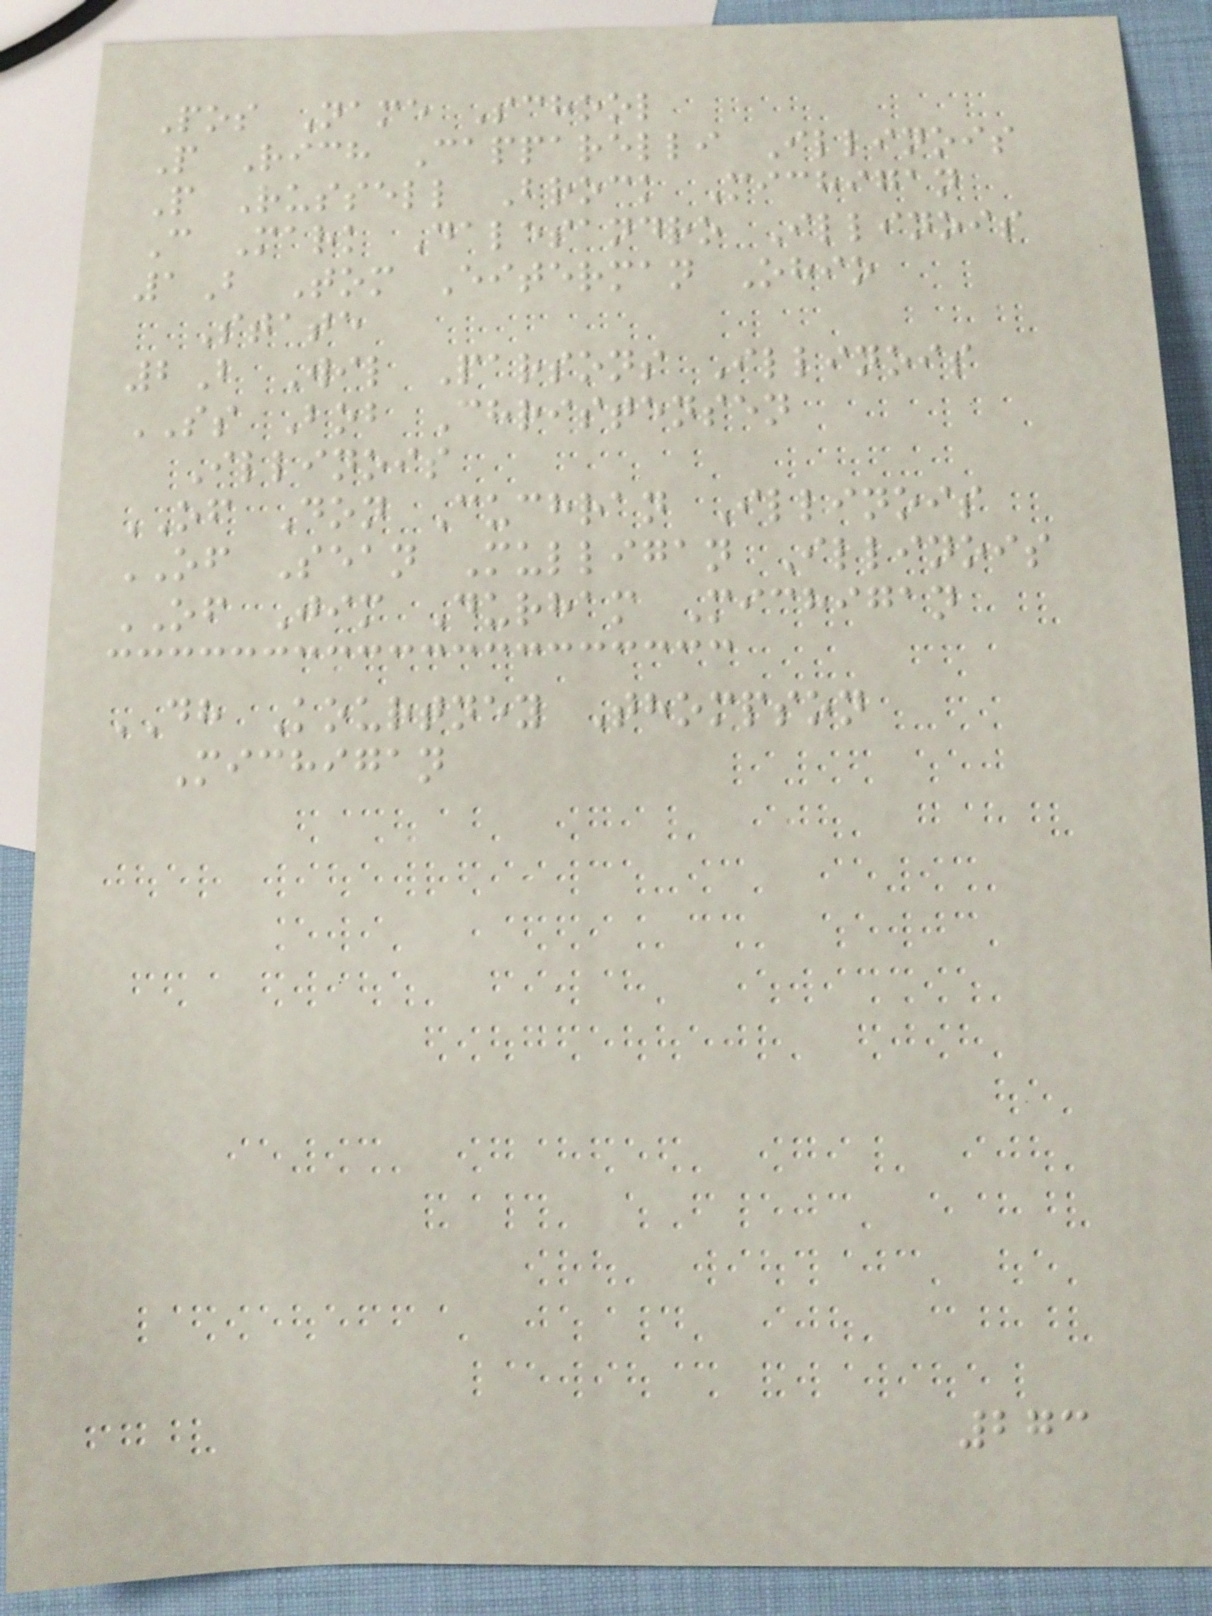Pos Name School
P Rich Capparelli Illinois
P Russell Brock Michigan
C Mark Dalesandro Illinois
1B Tom Eiterman Ohio
State
2B Wil Parsons Illinois
SS Bob Christensen
Illinois
OF Don Cuchran Illinois
OF Sean Mulligan Illinois
OF Jim Durham Michigan
DH Kourtney Thompson
Michigan
273
